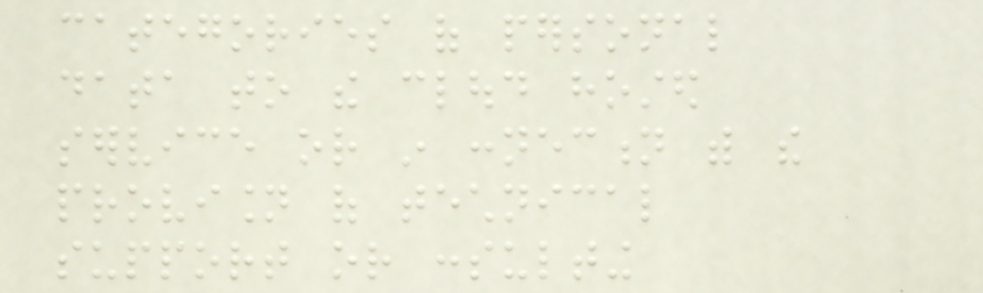categories of personal
data to the cloud hosted
service or in connection with the
provision of technical
support or consulting
